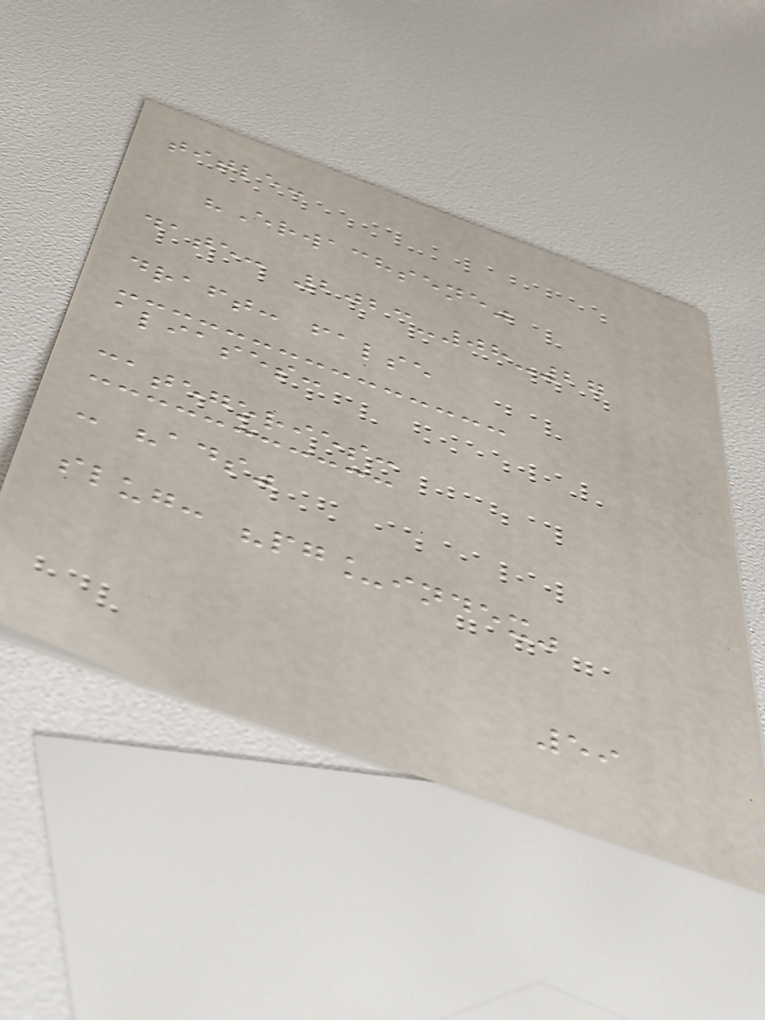title:
"Erwachsene"
date: 2023-08-27
draft: false
aliases:
categories:
- "ads"
slug: "pg_index"
59
